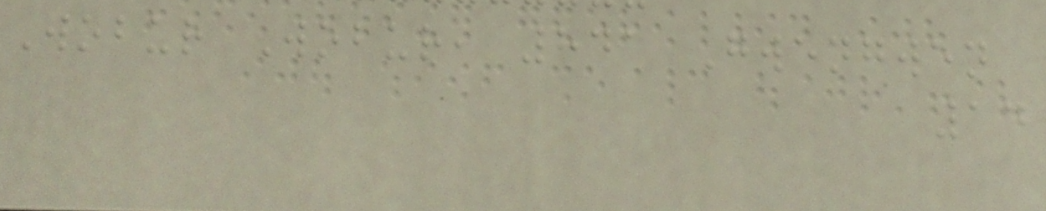Wobur Wobur, 841 Gwengwen
14
